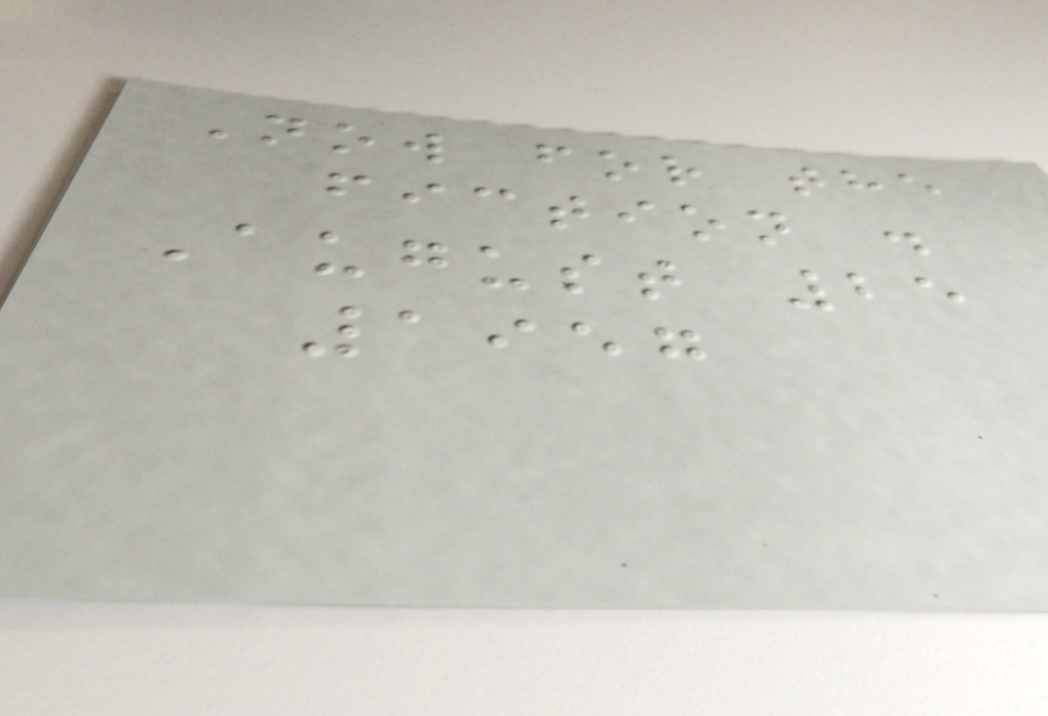Now for the
fiction .
August 25
1957
